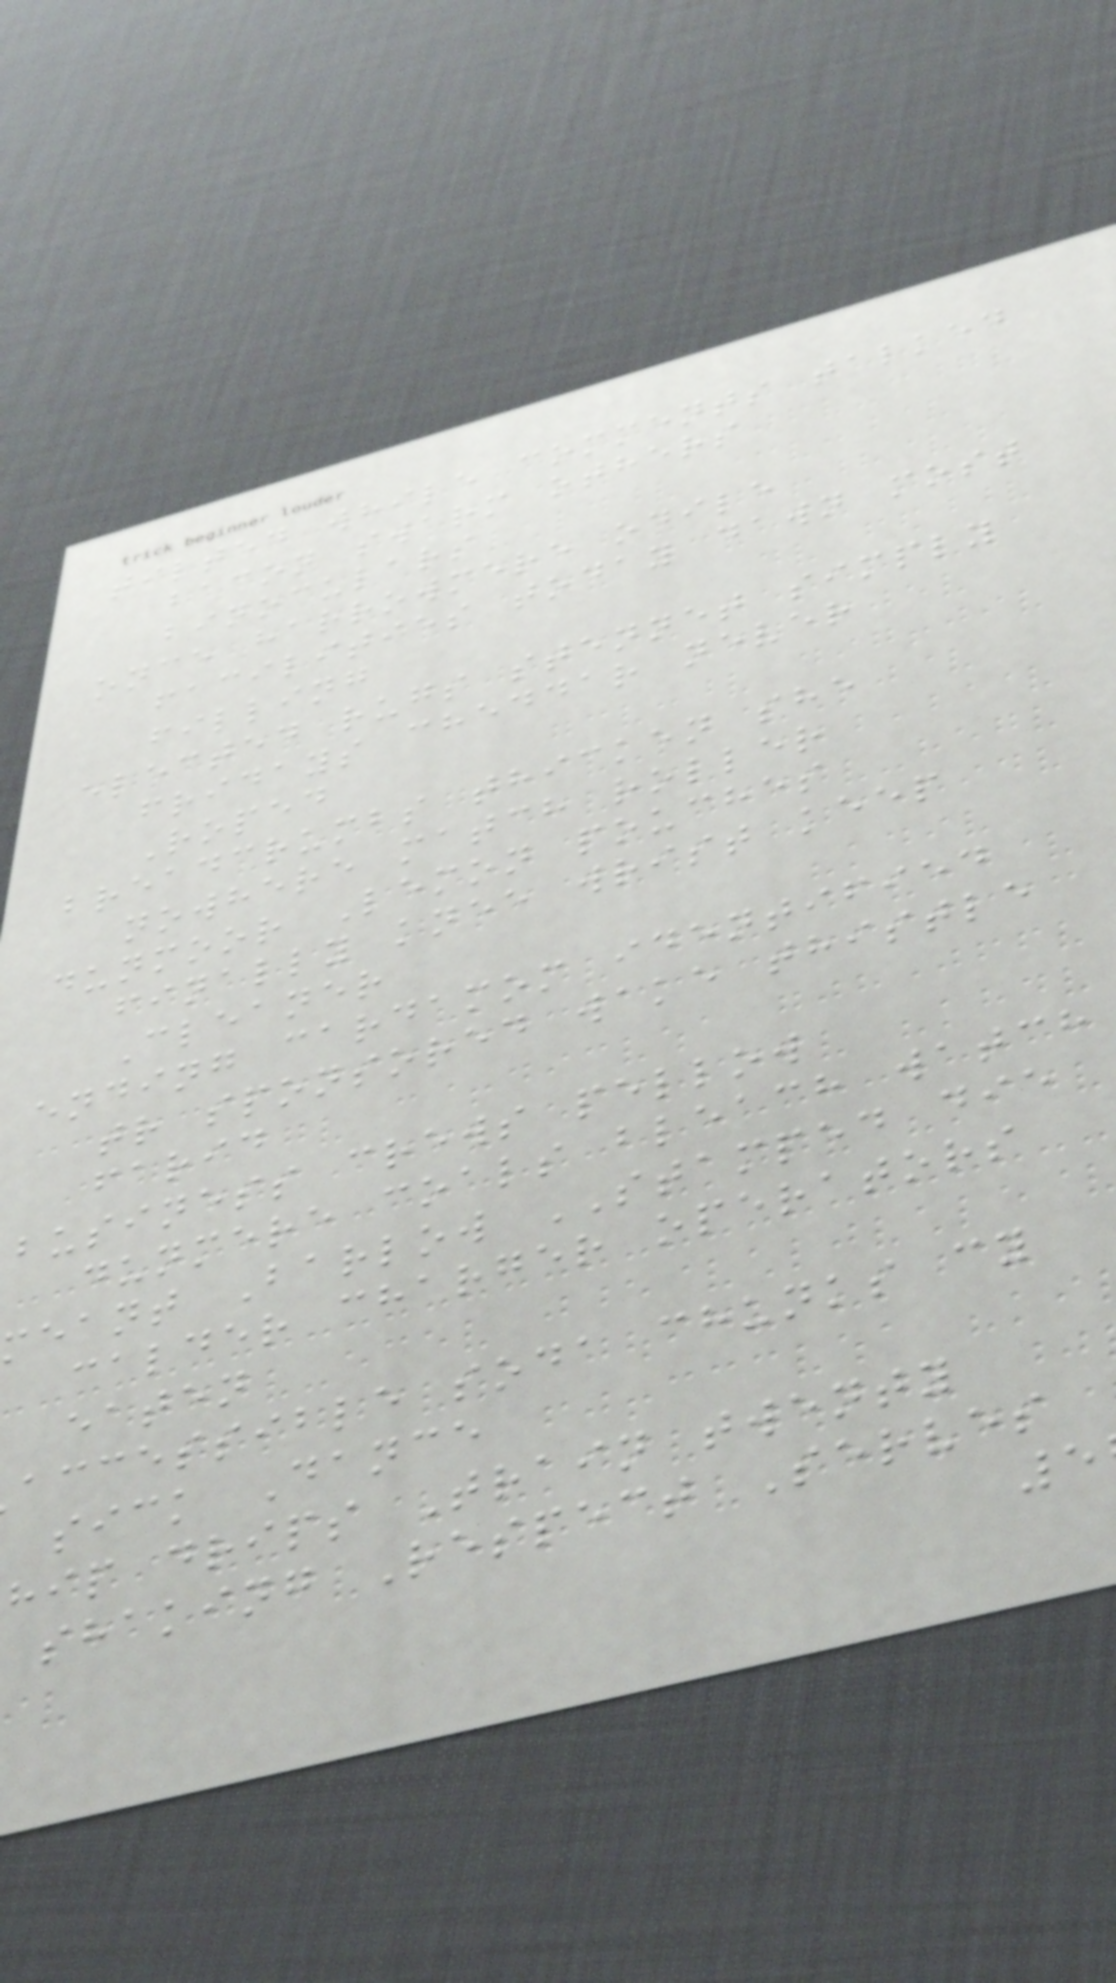tilted while comments talked
bacon swarm others
binoculars
once harrowmere odile
facilities today dawn most
filling
elected rugs stennet simply
fridays cheddar never
Roped
breadcrumbs thicken she
nowhere match roller
dunmoor Lemon pouches
finally knee wrist keep
Cleaner
ending cardamom identified
tr sponsored wake thistle
farid
business crews pellow
dunmere coals bleach watch
eant Barlow STAMPED die
calder charger operators
eaten
accessible soda chunks cy
sick Dance
hip drips Train twenty
shaking Respect Serves
